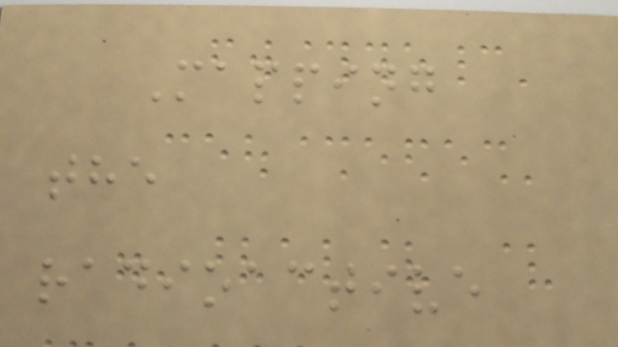Mapping
the
radioactive
